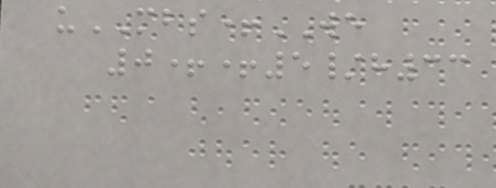uMBS+WE
0++5/h33
